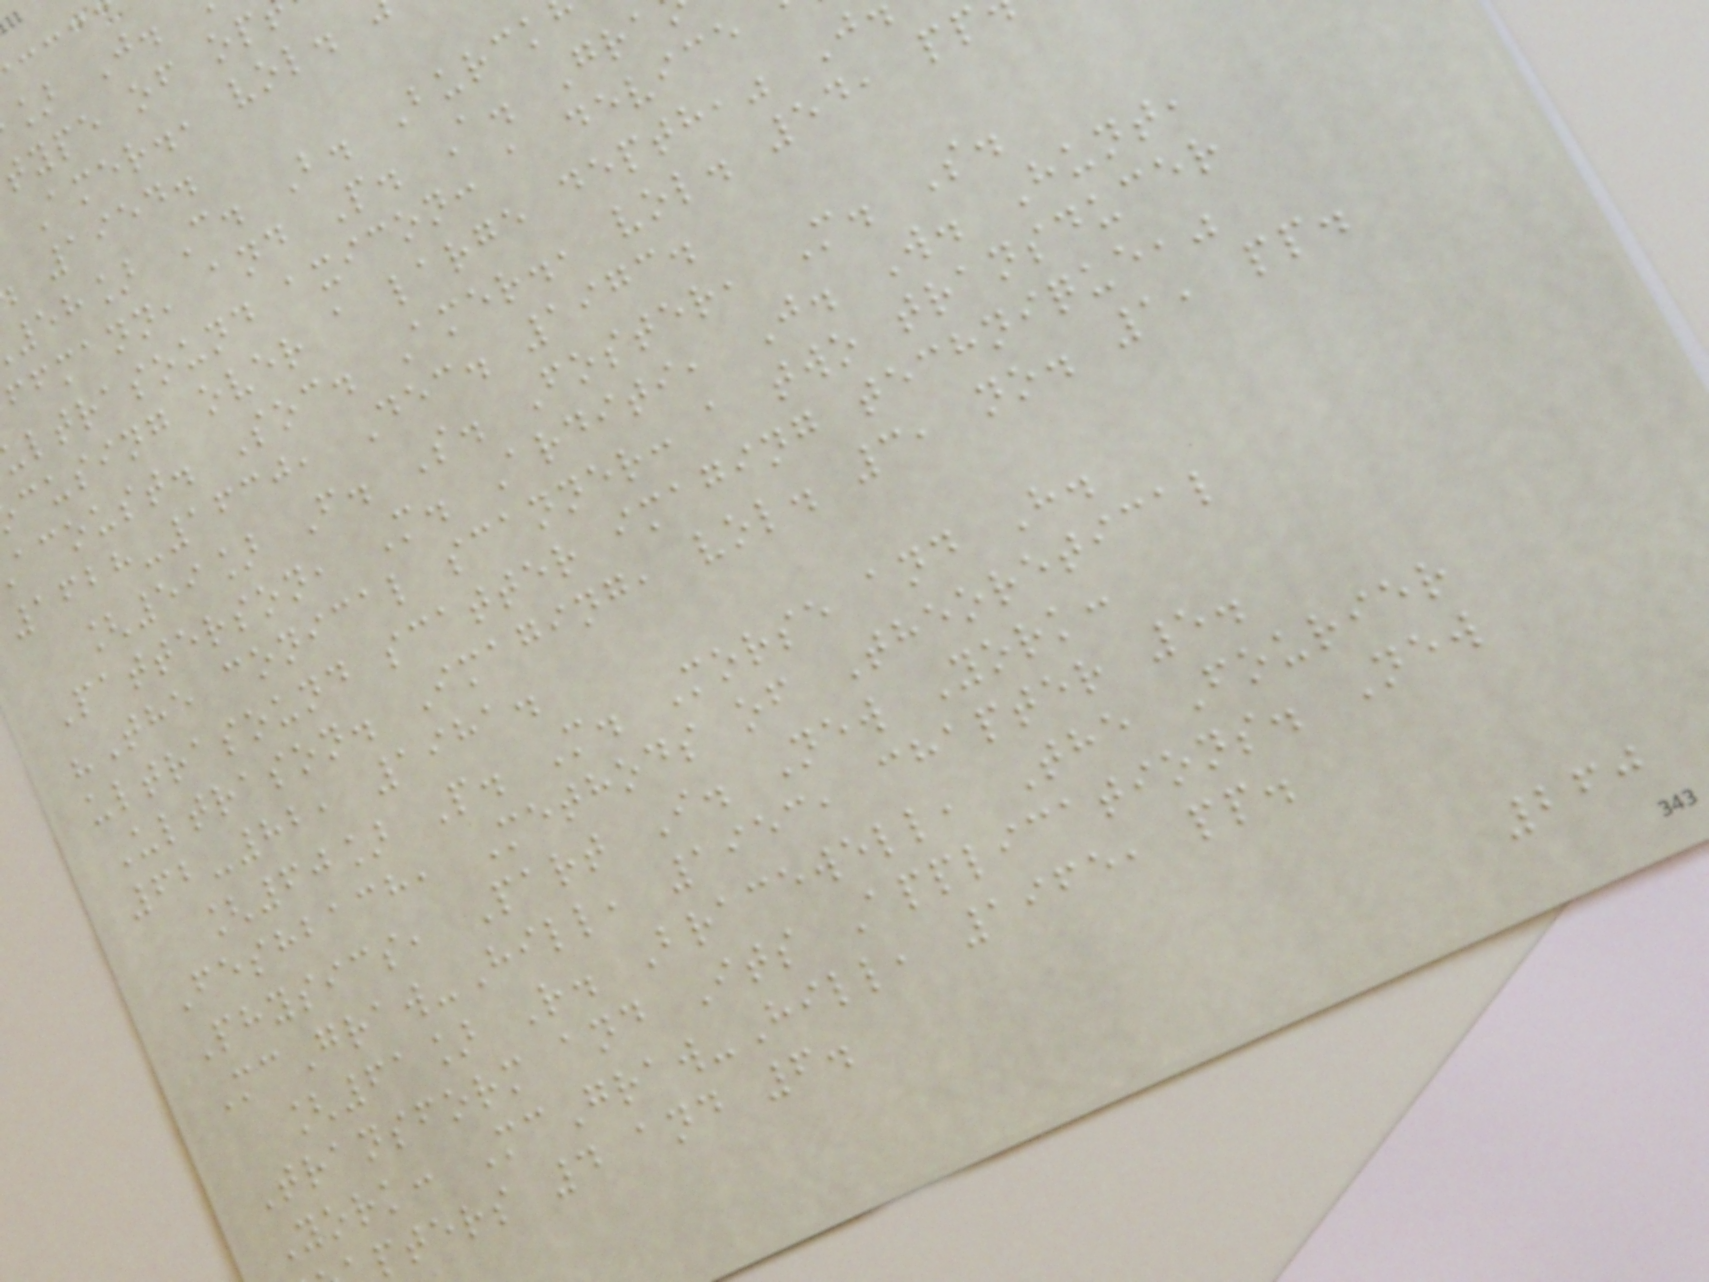Amer., vol.
1954.
58] C. B. Burck
ffmann, and P. A. Gra
ltrasound axicon: a device
cusing over a large depth," J
acoust. Soc. Amer., vol. 54, pp
1628-1630, Dec. 1973.
[59] F. S. Foster, M. S.
Patterson, M. Arditi, J. W. Hunt,
"The conical scanner: a two transducer
ultrasound scatter imaging technique,"
Ultrason. Imaging, vol. 3, no. 1, pp.
62-82, 1981.
[60] P. M. Morse and H.
Feshbach, Methods of Theoretical
Physics, Part I. New York:
McGraw-Hill, 1953, chapter 5.
[61] R. Bracewell, The Fourier
Transform and Its Applications. New
York: McGraw-Hill, 1965, pp.
pters 4 and 6.
260
